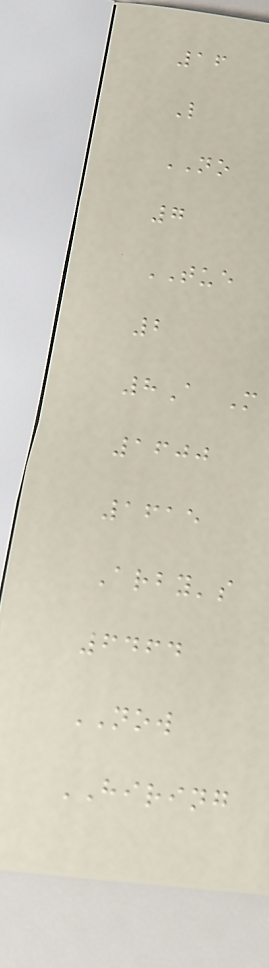16
L
NO
7
TUE
2
8A M
1600
1615
Arby's
6464
NOW
HIRING
